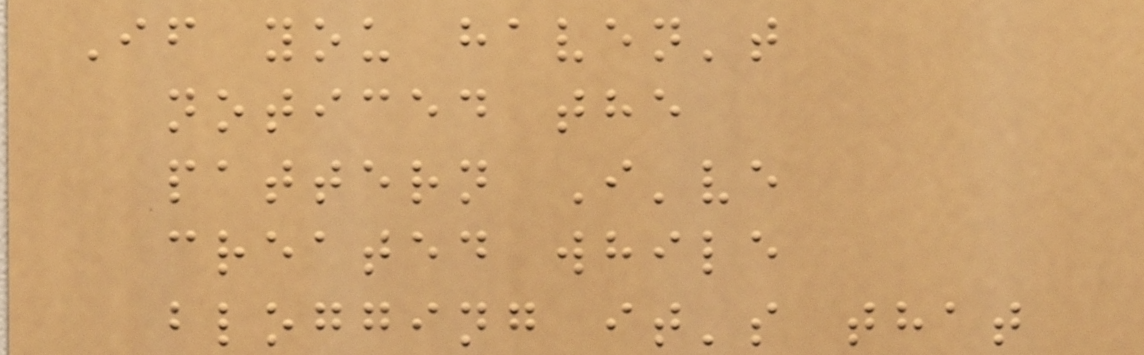If you haven't
noticed the
pattern I've
created while
blogging it's that
